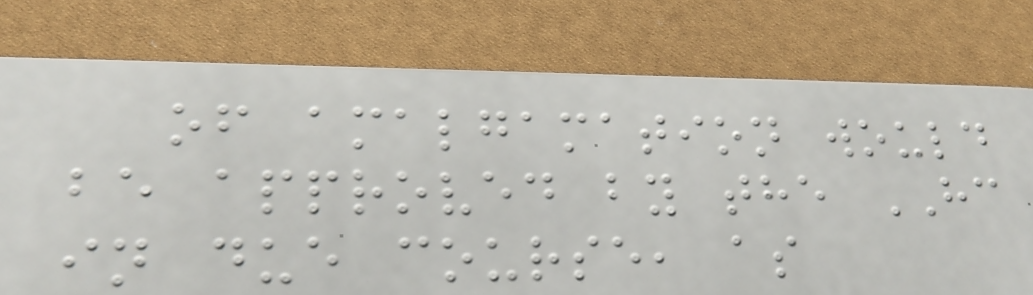of amalgamation would
be approved by the HC
in due course, as
